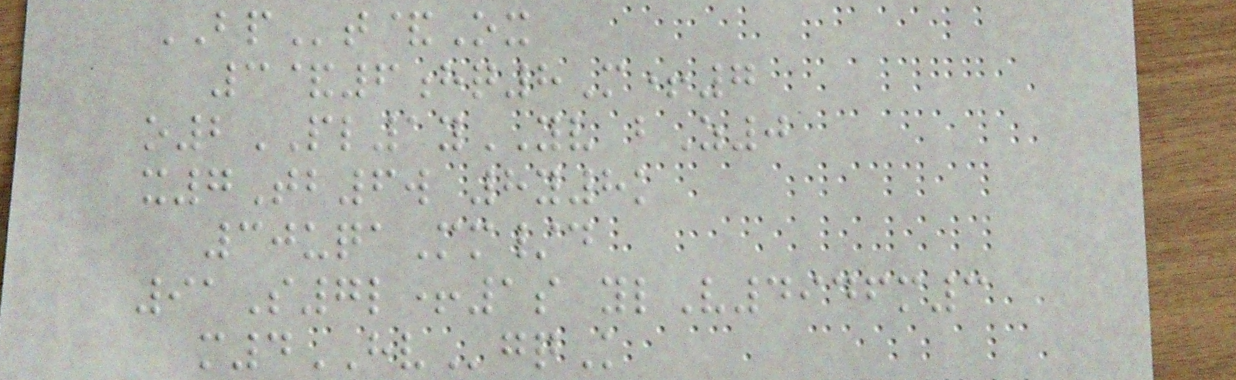BPt&Ox
3&6hq8M+7
o2PL1yYV bZ0
x7Tb6w 8y8k
30uqaMm/d
91S7l+1s ylV4946m3
m4HVgqK
